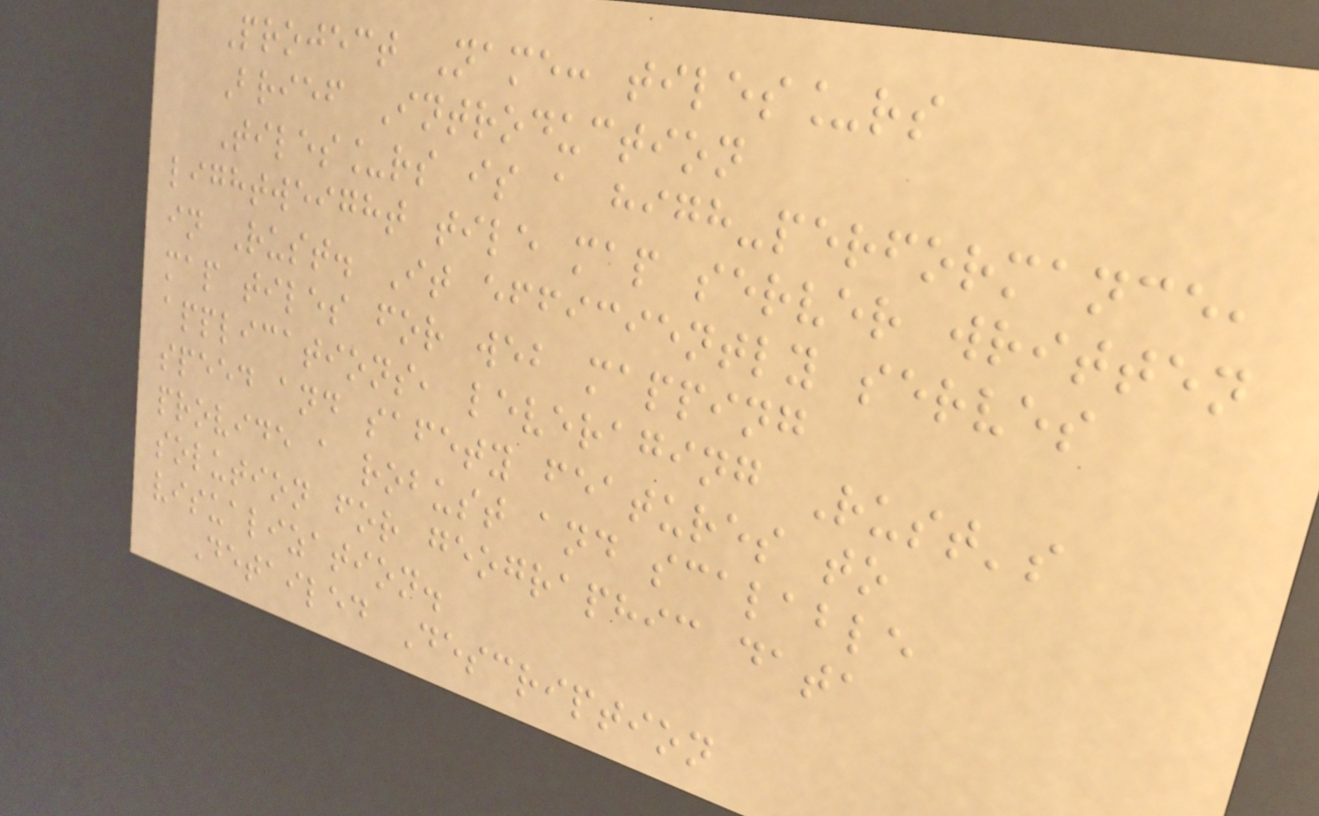Project Name: tiles_rs
Brief Introduction
Tiles_rs is a high-performance,
lightweight tile map server written
in Rust. It efficiently serves
map tiles for web mapping
applications, leveraging Rust's
speed and safety features to
provide a robust and scalable
solution for geographic data
visualization.
Detailed Description
